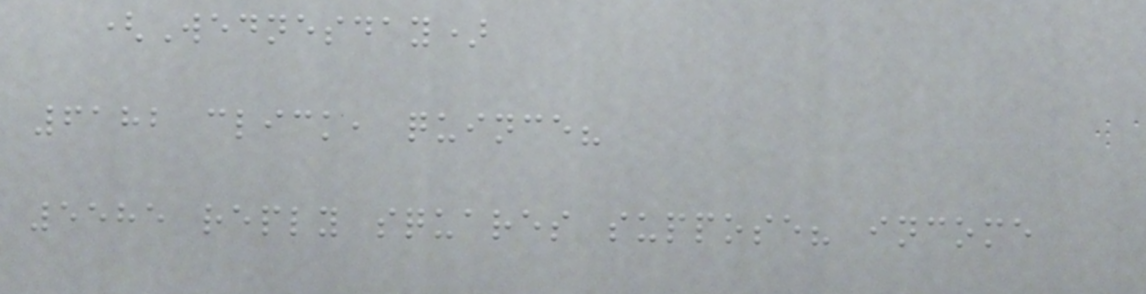(Wednesday)
6182 click, quince?
5585 reply squares suppose? income
